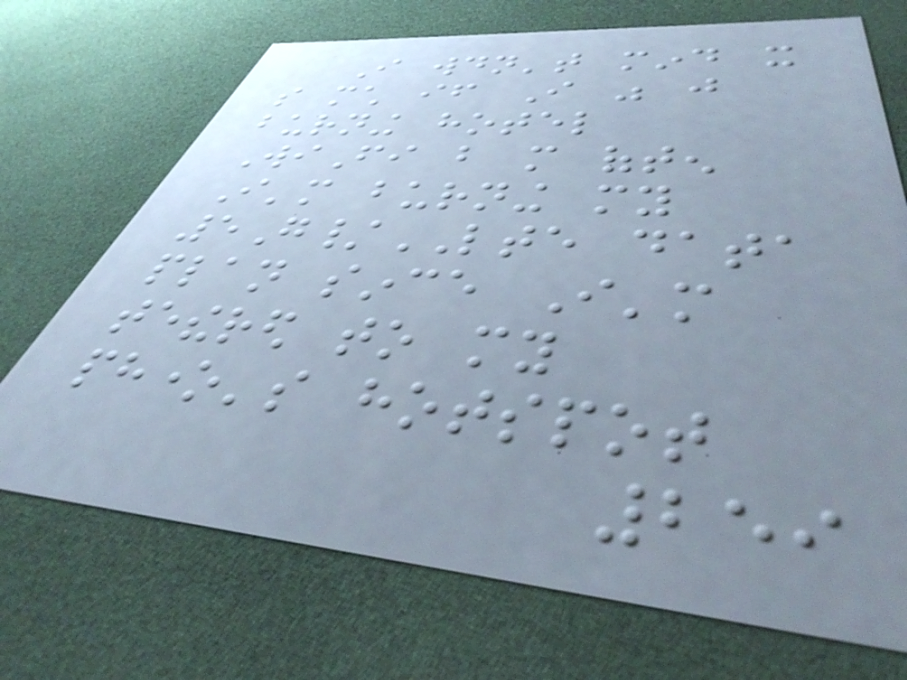I wouldn't mind it
so much if I was just
burning hotel
WiFi but more often
I'm burning my
5G/LTE data
plan since I'm
tethered to my
phone's hotspot
259
